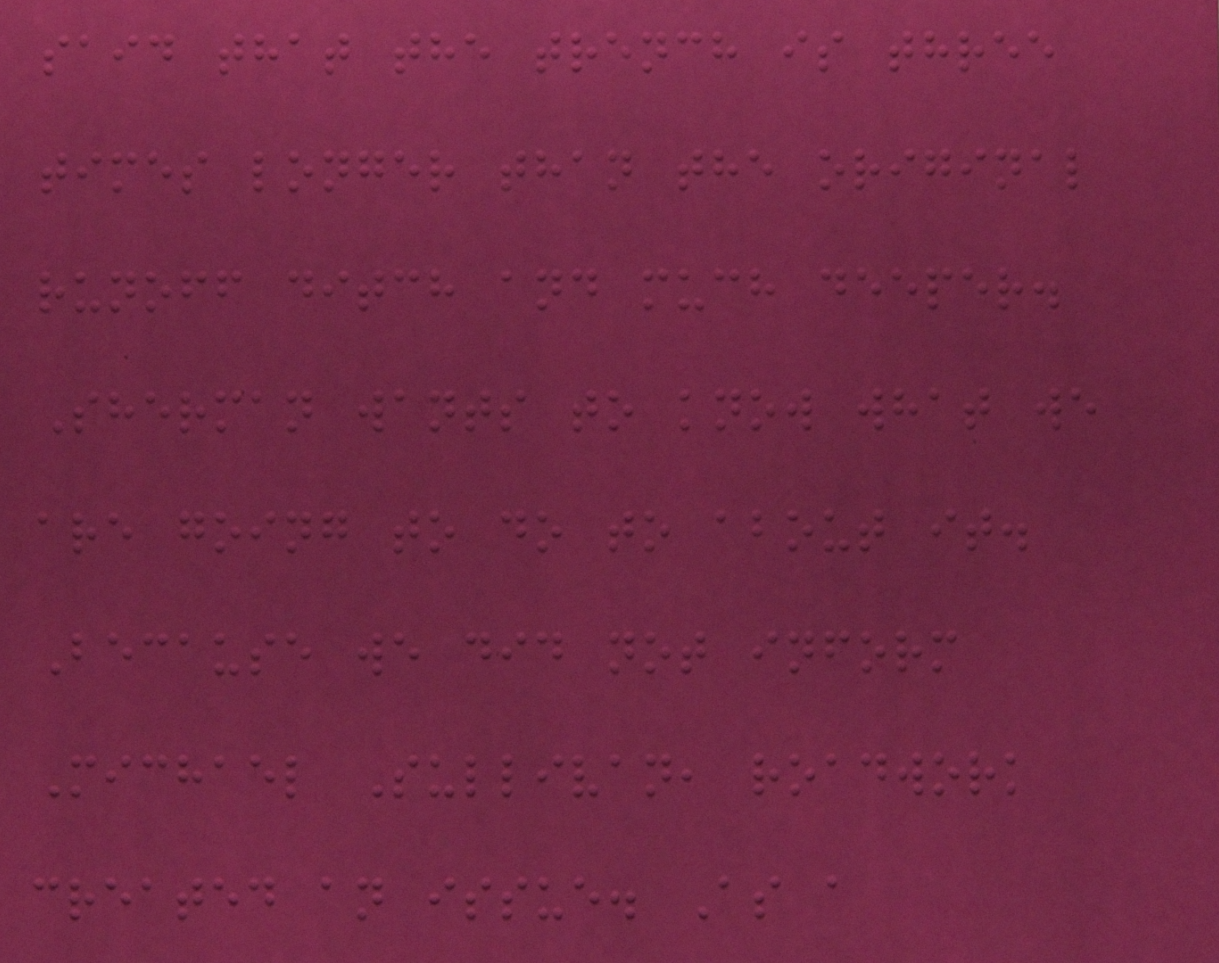said that the trench is three
times longer than the original
runoff ditch and much deeper.
Sherman wants to know what we
are going to do to about it.
Because we did not inform
Michael Sullivan, roadwork
created an issue. As a
